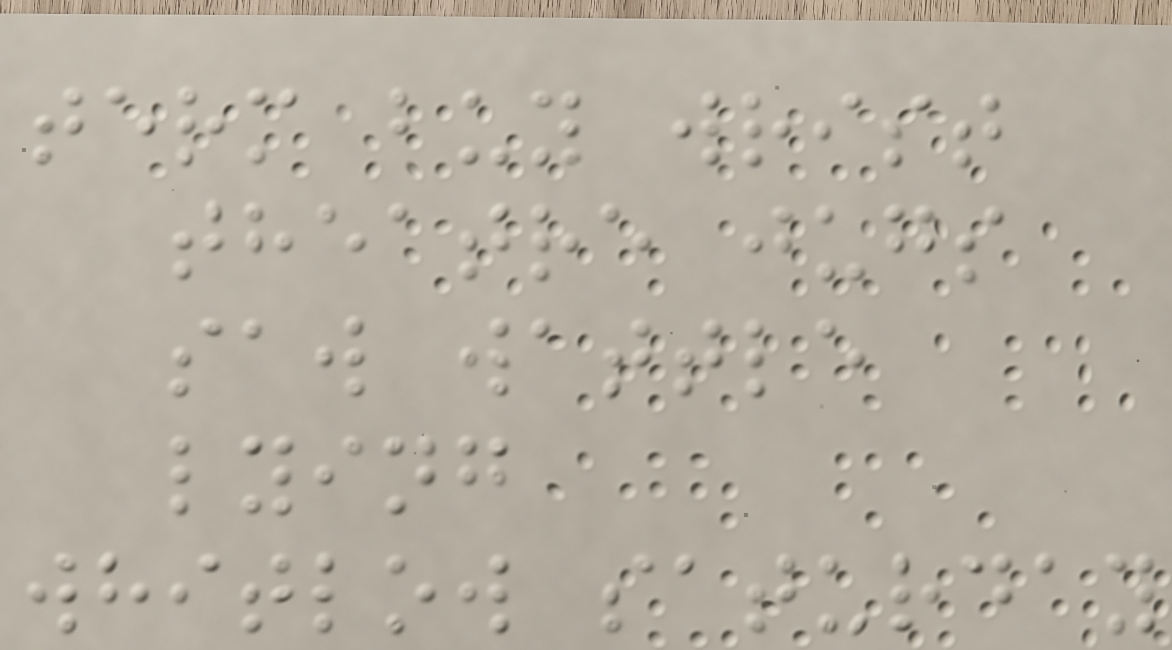term buy wrist
theatre jugs
saw wattle
lying
whitlow saturday
